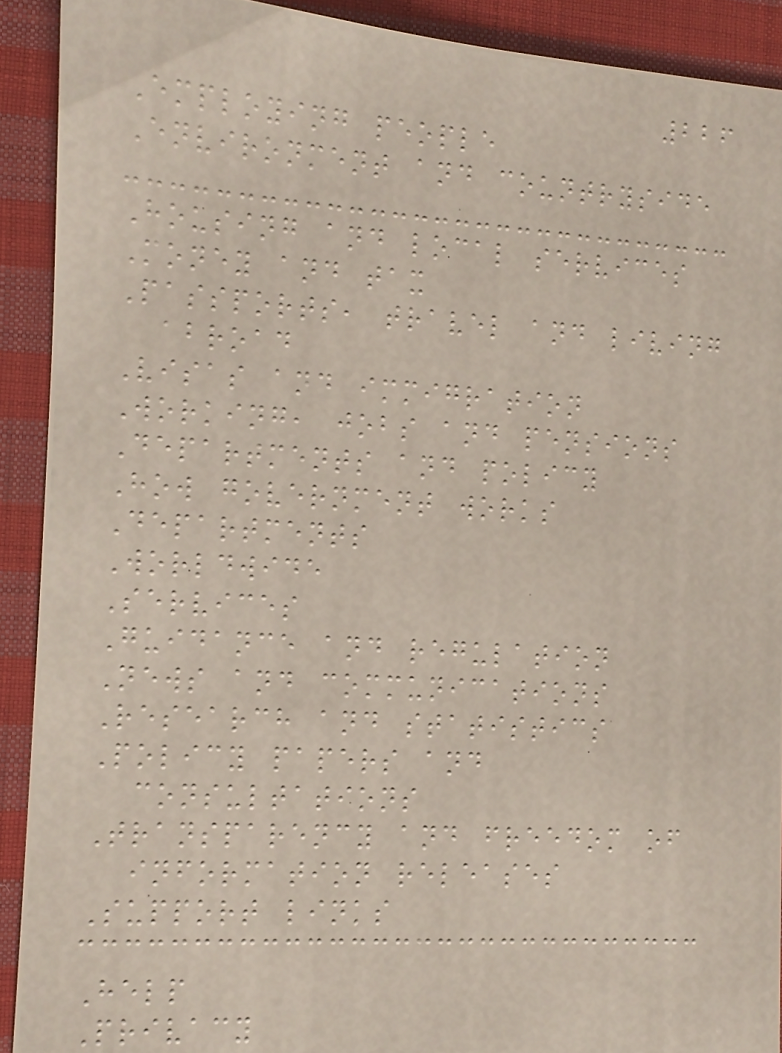226
Employing people
Environment and countryside
Housing and local services
Money and tax
Passports, travel and living
abroad
Visas and immigration
Working, jobs and pensions
Departments and policy
How government works
Departments
Worldwide
Services
Guidance and regulation
News and communications
Research and statistics
Policy papers and
consultations
Transparency and freedom of
information releases
Support links
Help
Privacy
